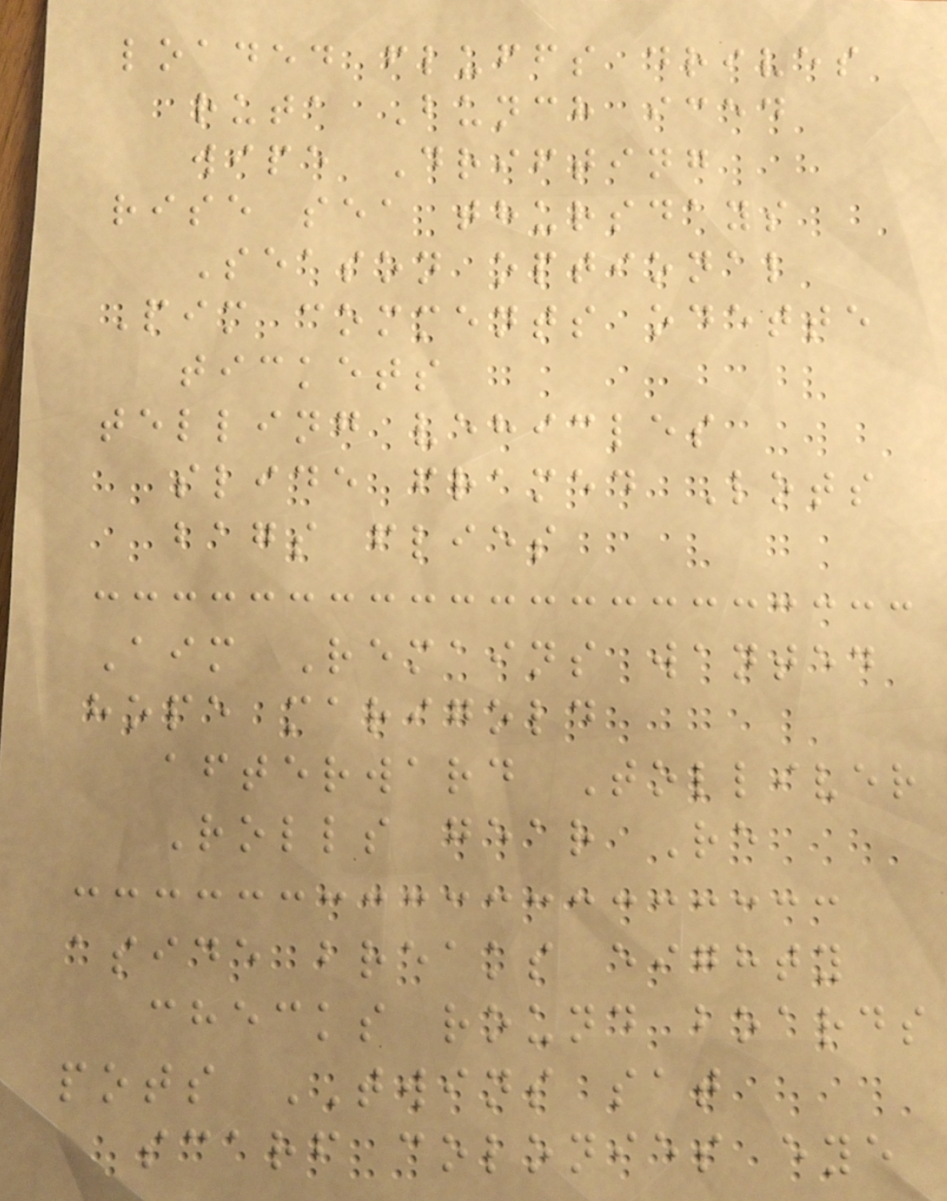loaded fluffs drives
ruta Bunch iced
wipe Drifting
rise sea thursdays
Season optional
Pim comments odette
tickets
telling vehicles
slide framed Lots
bags flies
Aim Remains wanted
hope marigold
afterward Tolliver
Rolls gear Re
aside breaks eighty
checks round boards
pots TWINS sat
scarf colonies eye
